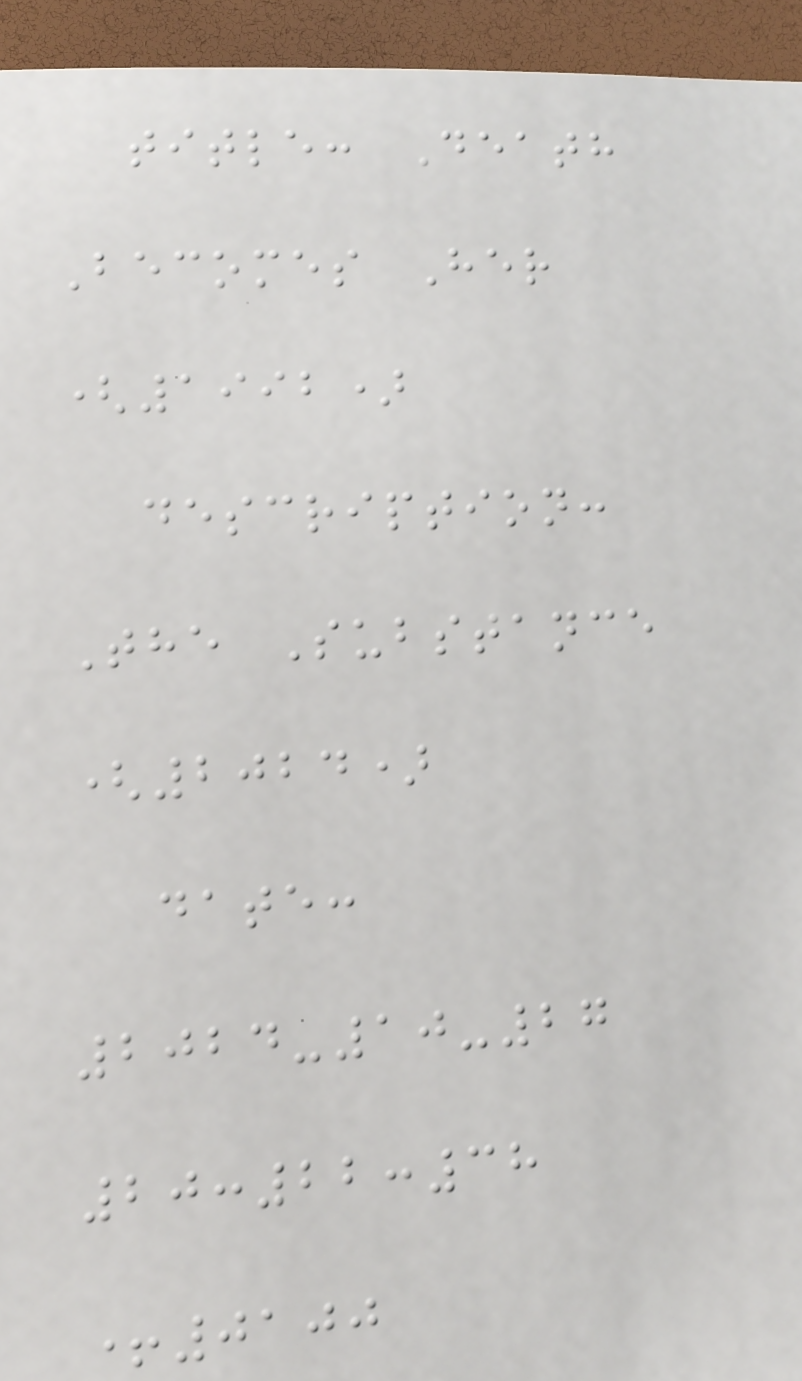title: Death
Becomes Her
(1992)
description:
The Substance
(2024)
date:
2024-10-27
20:22:38
+0100
